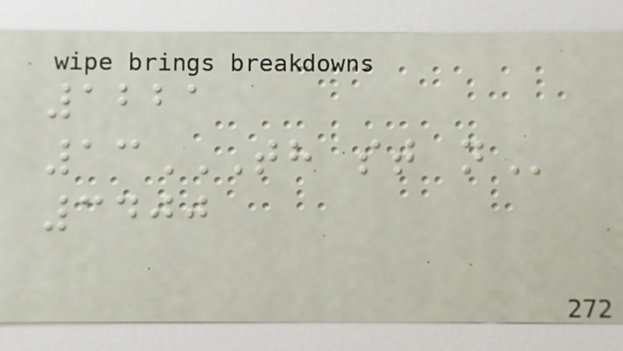1221
13TH ST N
3400
